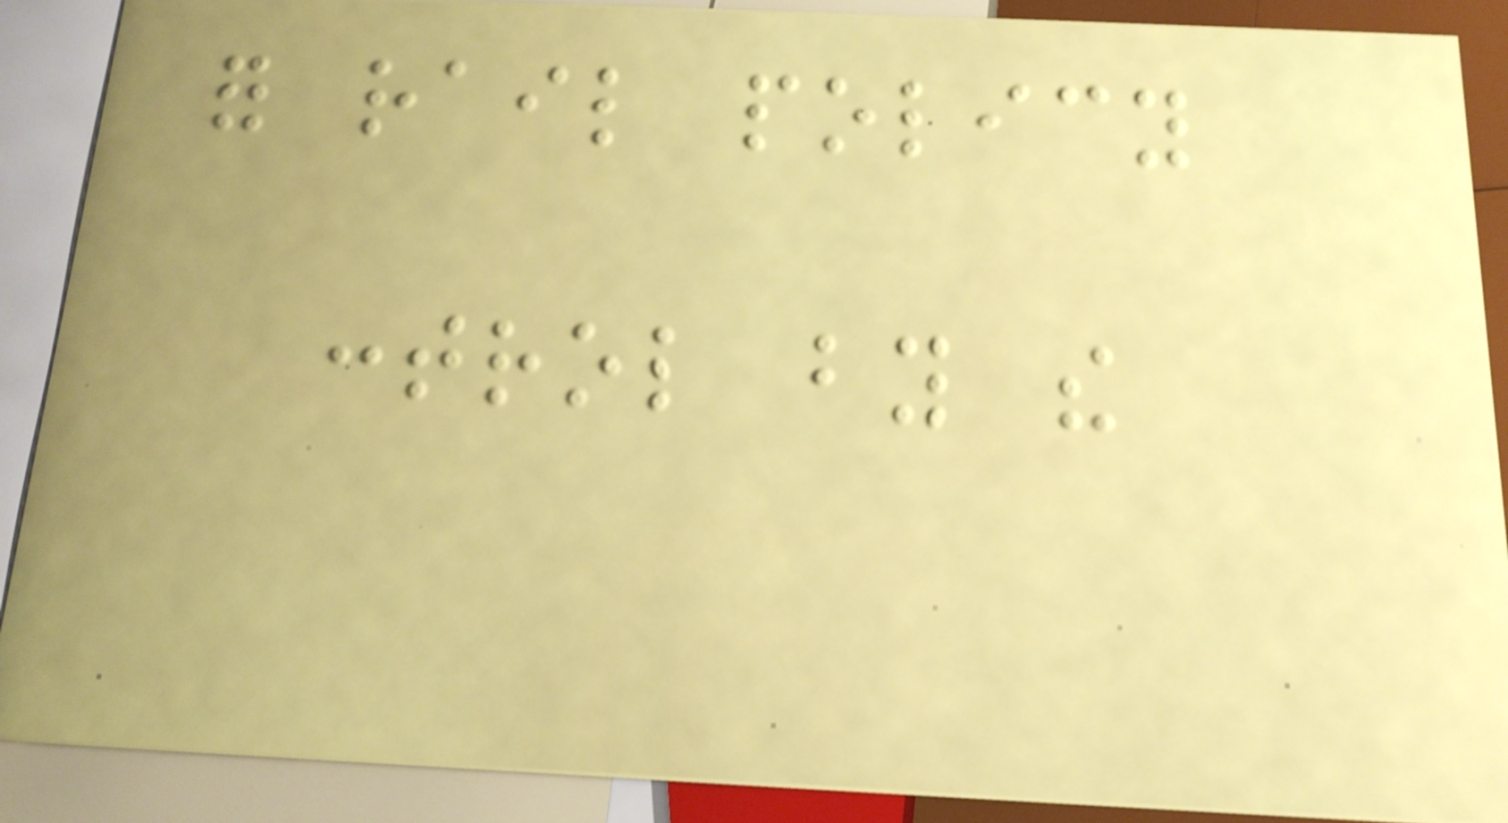for rail policy
control by the
